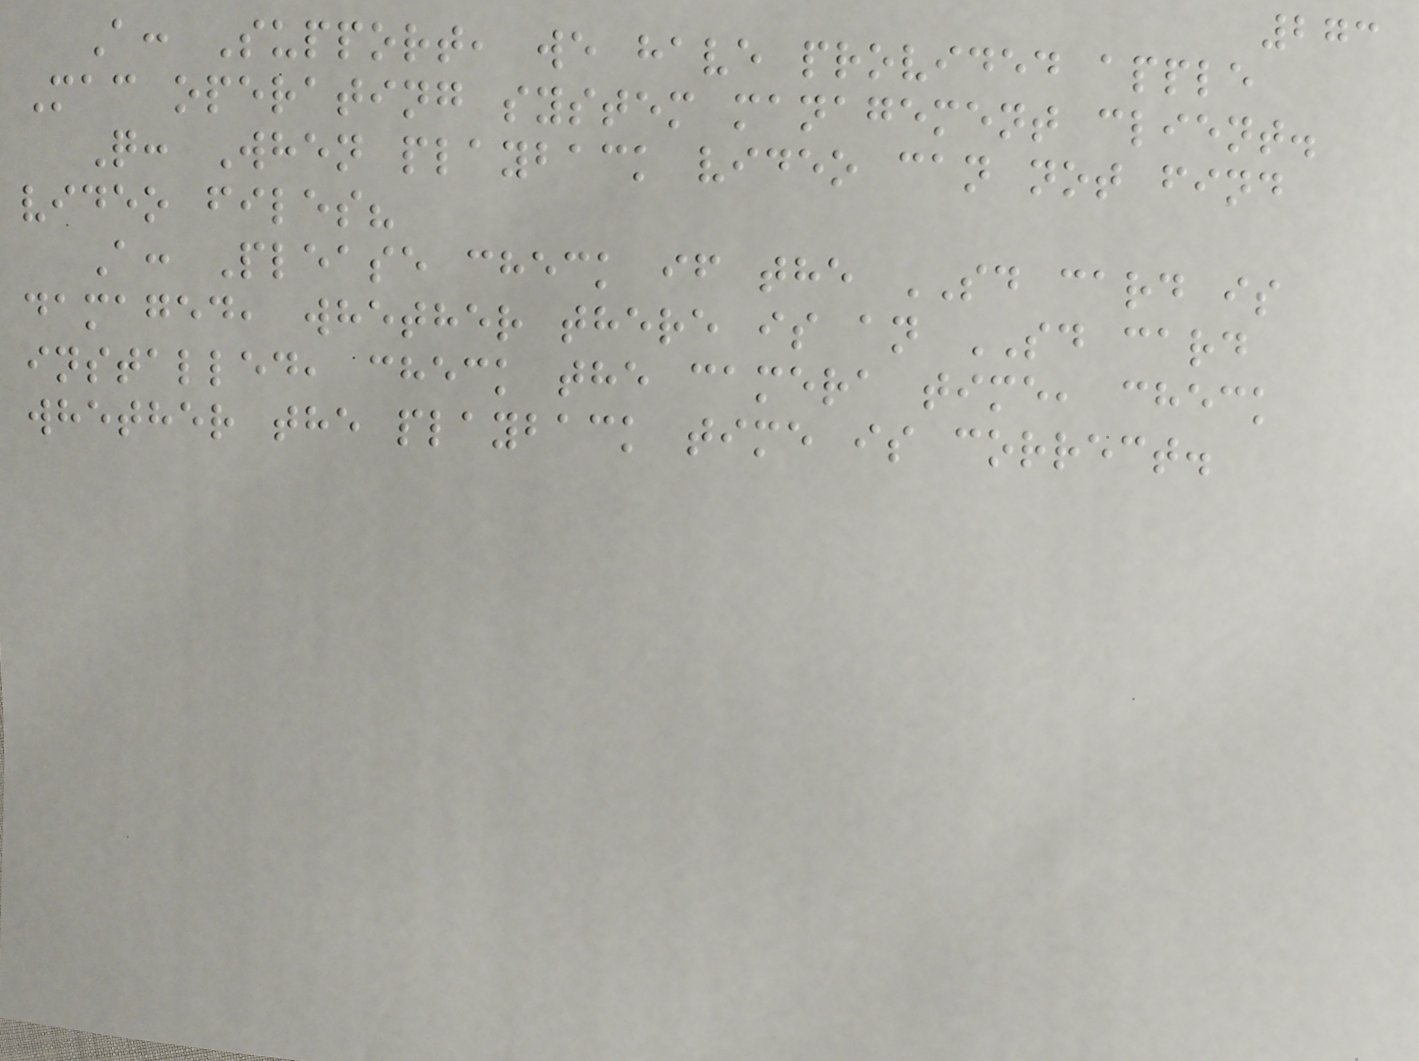273
A: Support, we have provided apple
Mac operating system management client.
Q: When playback video can not find
video files?
A: Please check if the SD card is
damaged, whether there is an SD card
installed, check the camera time, check
whether the playback time is correct.
